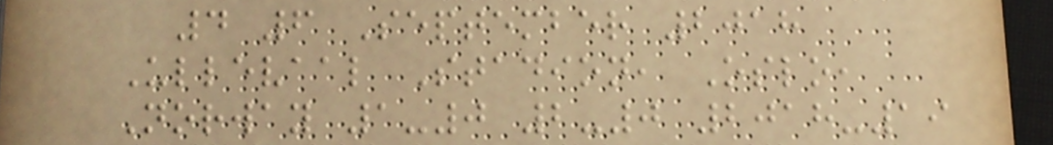4 6 September 2018
Ullevaal Stadion, Oslo,
Norway 1-0 2-0 2018-19
